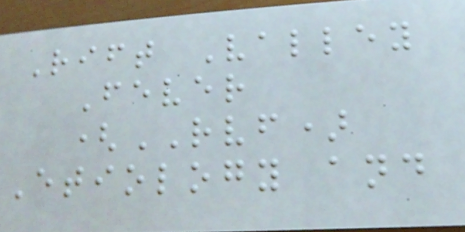Rift Valley
Fever
(RVF)
Etiology and
